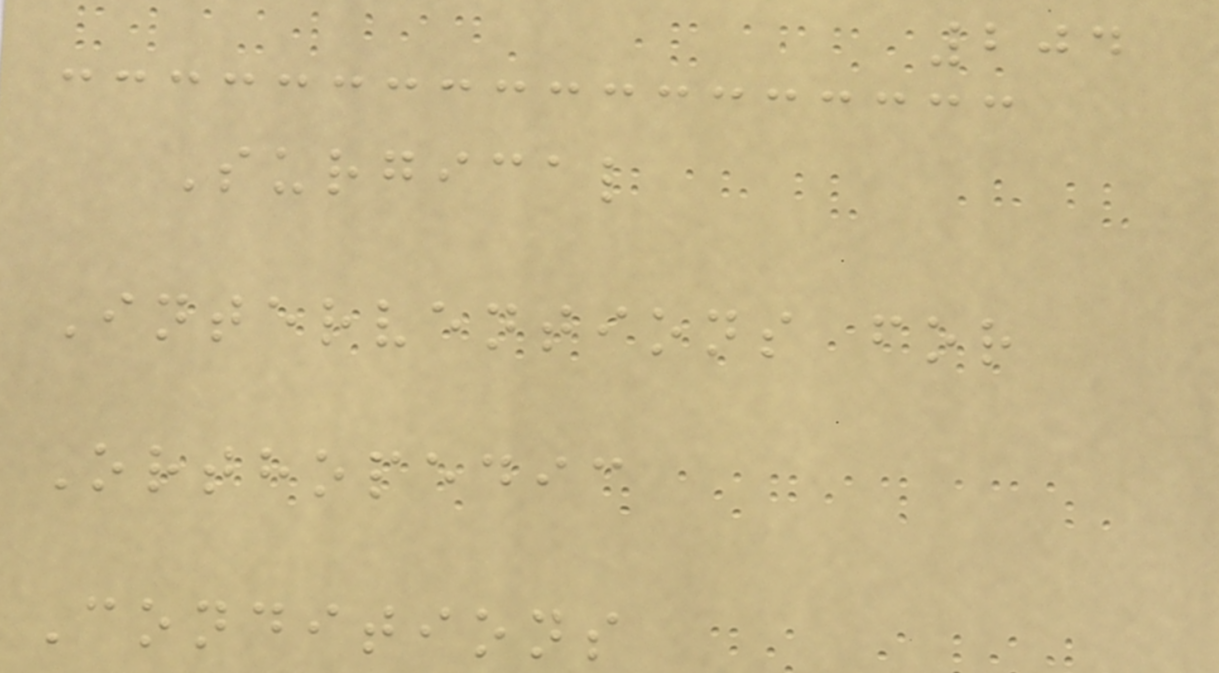204
Surgical
Interventions for
Orthopedic
Conditions
